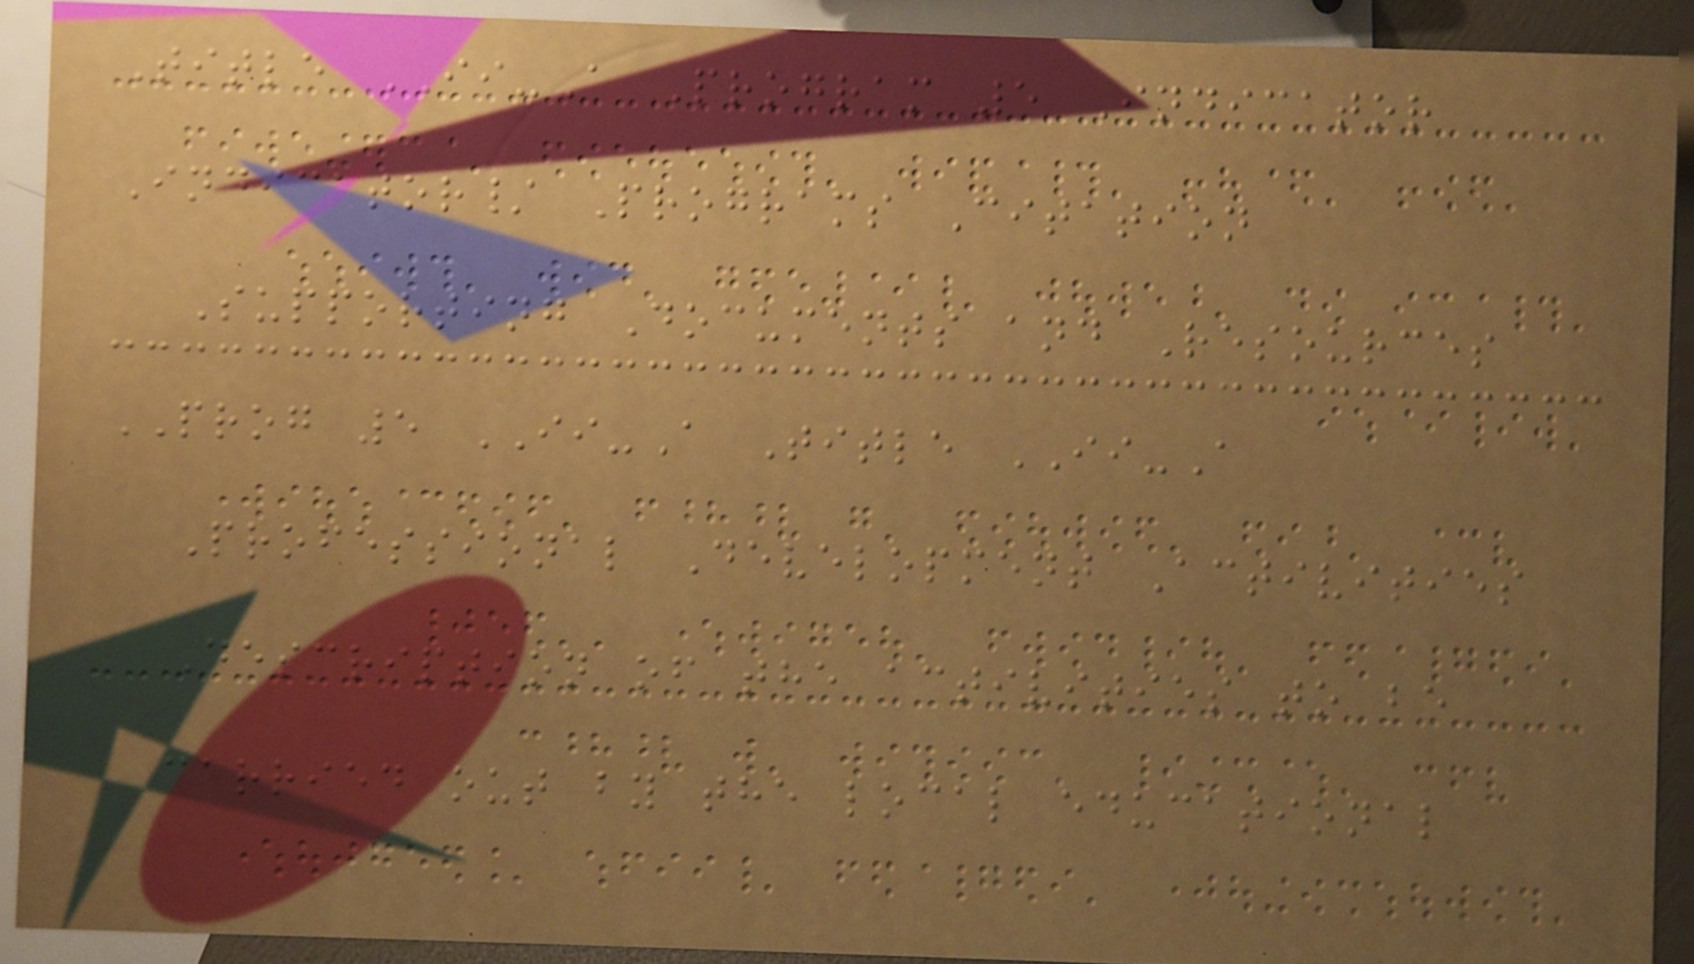Title II-A Program 5 Indicator
Indicator/ Programs Citation
Supporting Documents and Resources
PROG 5 II-A Title II-A
Professional Development Activities
Description of the activities to be
carried out by the local educational
